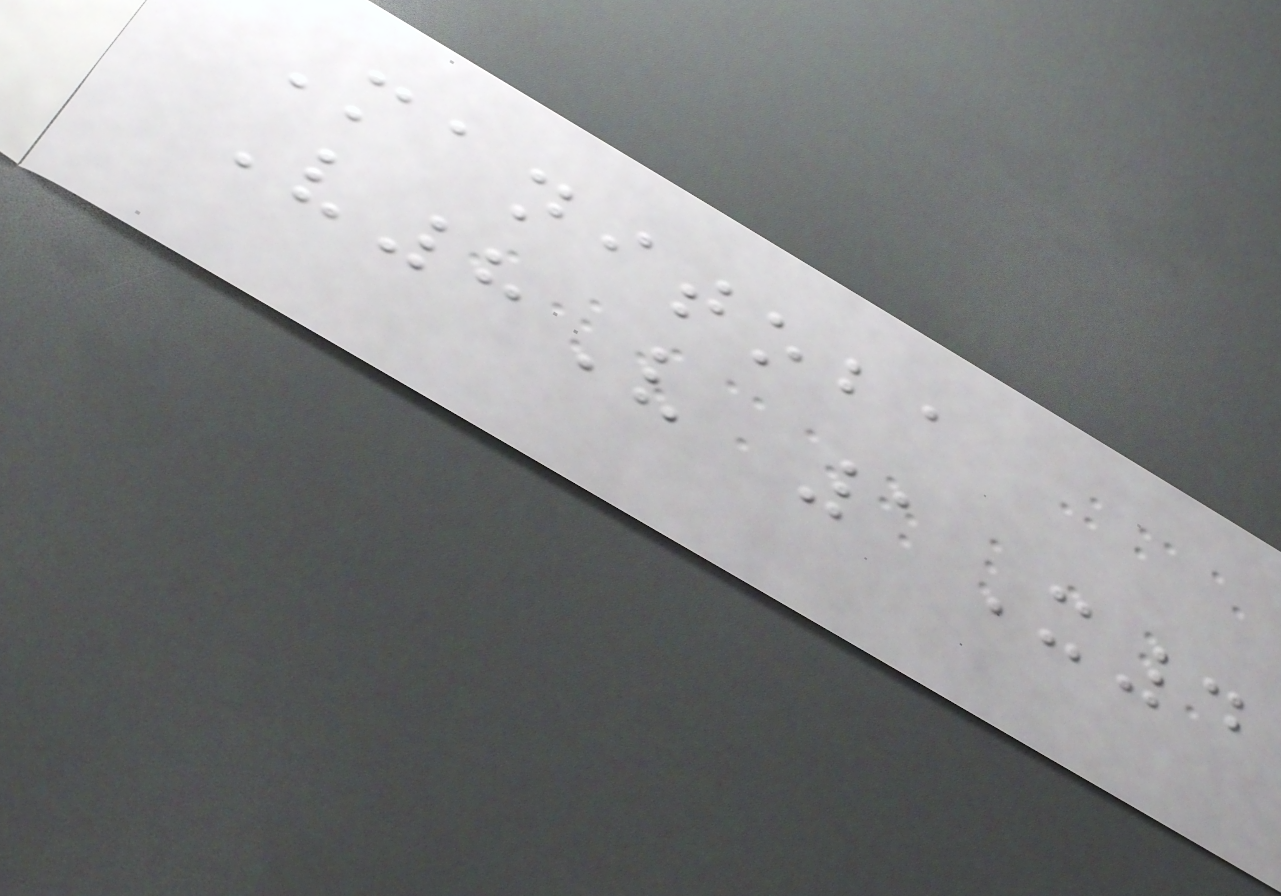Manitoba
V8V 1X4
